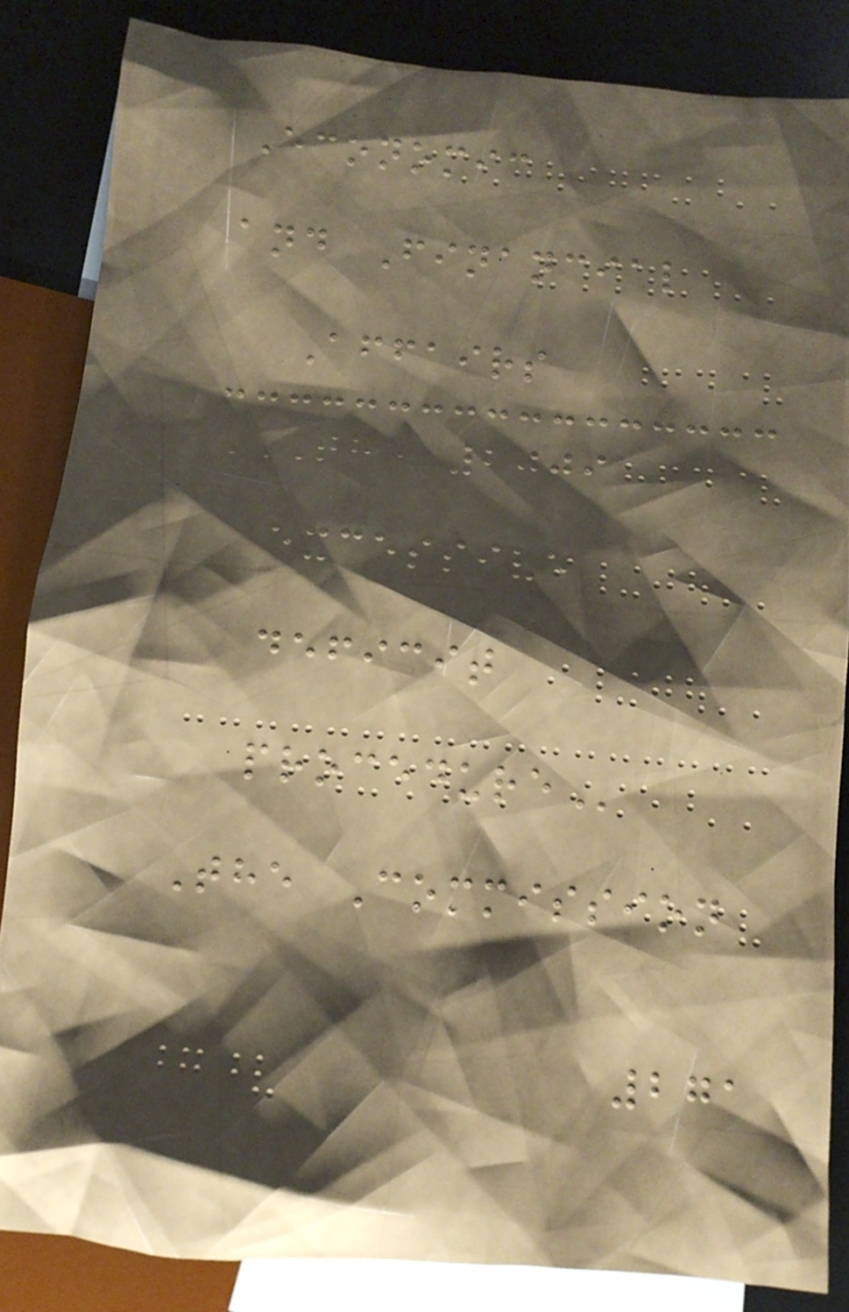Economic
and Financial
Affairs
THE 2009
EXCESSIVE
DEFICIT
PROCEDURE
The Commission
271
